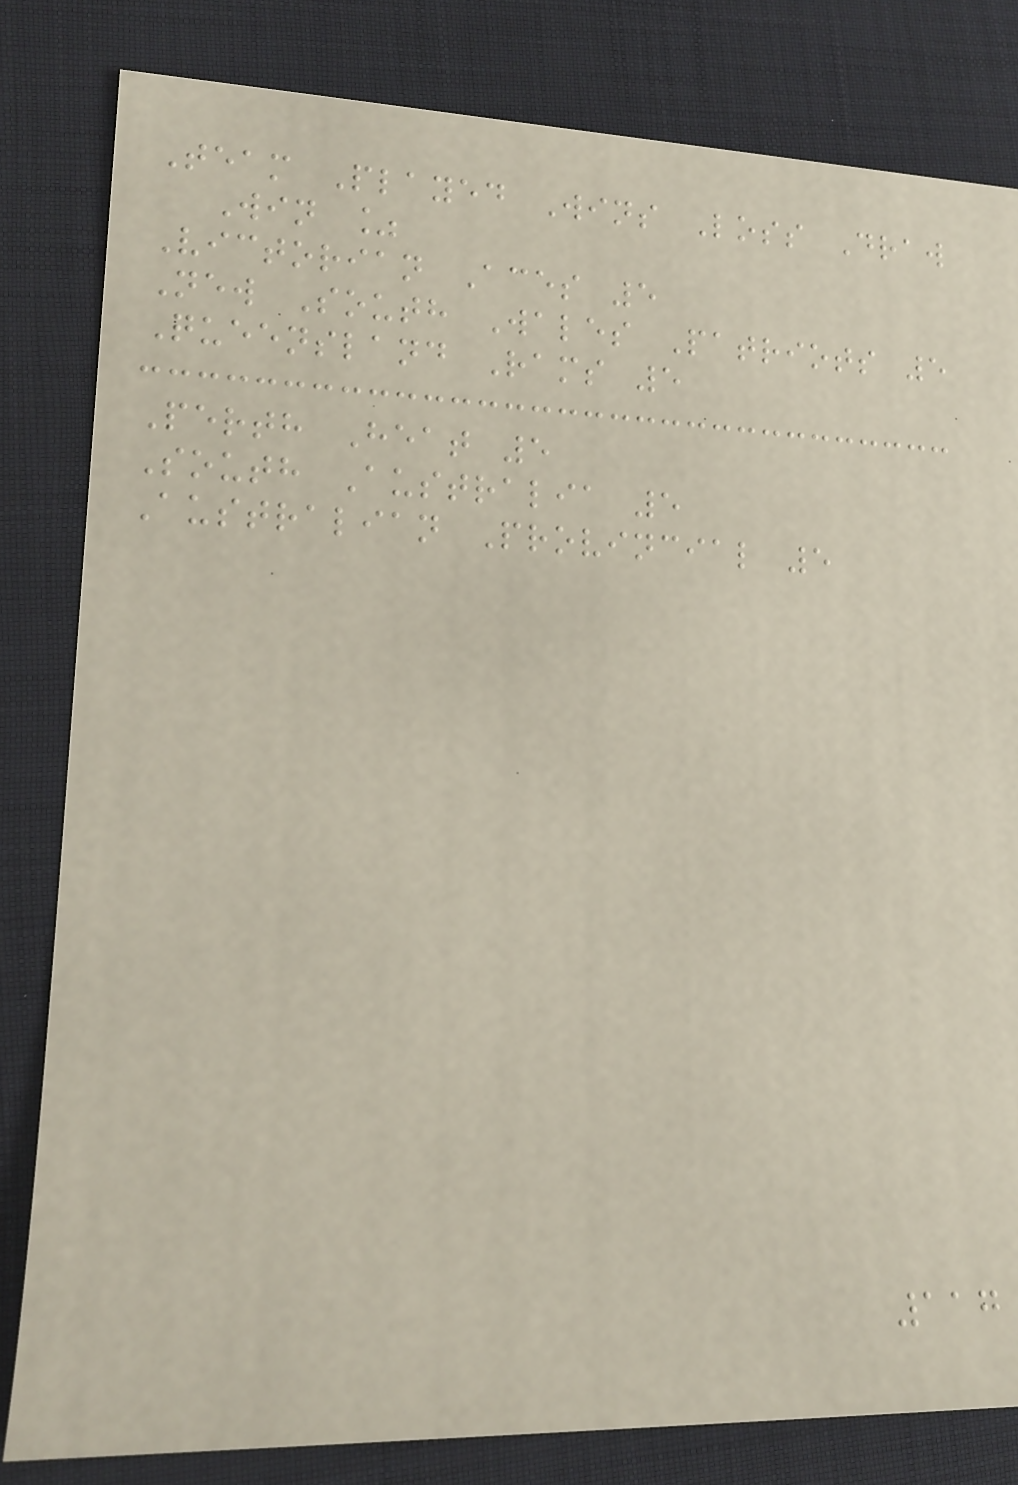Team Played Wins Loss Draw
Win %
Victorian Aces 5
New South Wales Patriots 5
Queensland Rams 5
Perth Heat 5
South Australia 5
Australian Provincial 5
117
